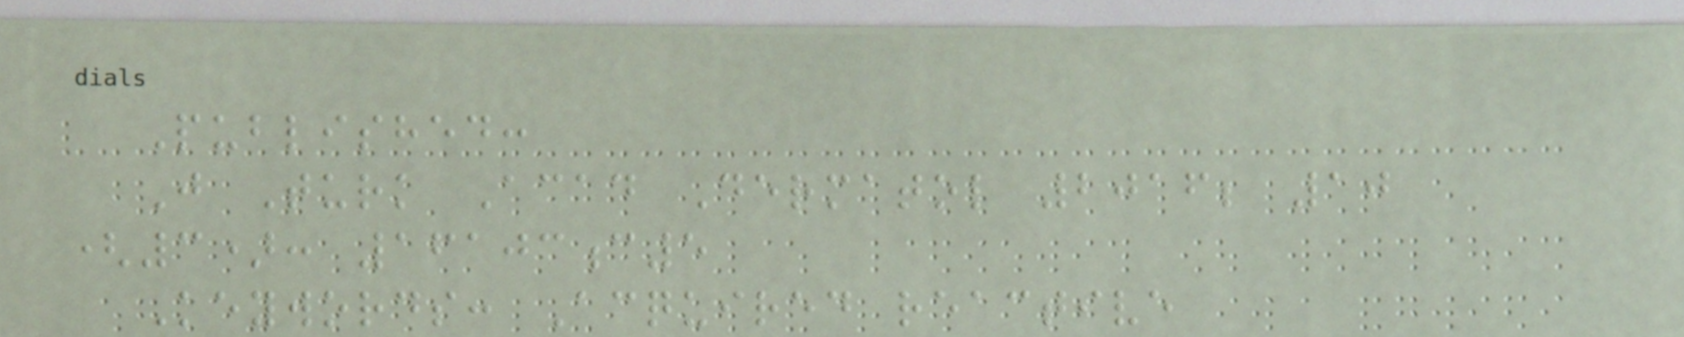Published:
J Turk Acad Dermatol 2016; 10
(3): 16103c5
Keywords: Acquired reactive
